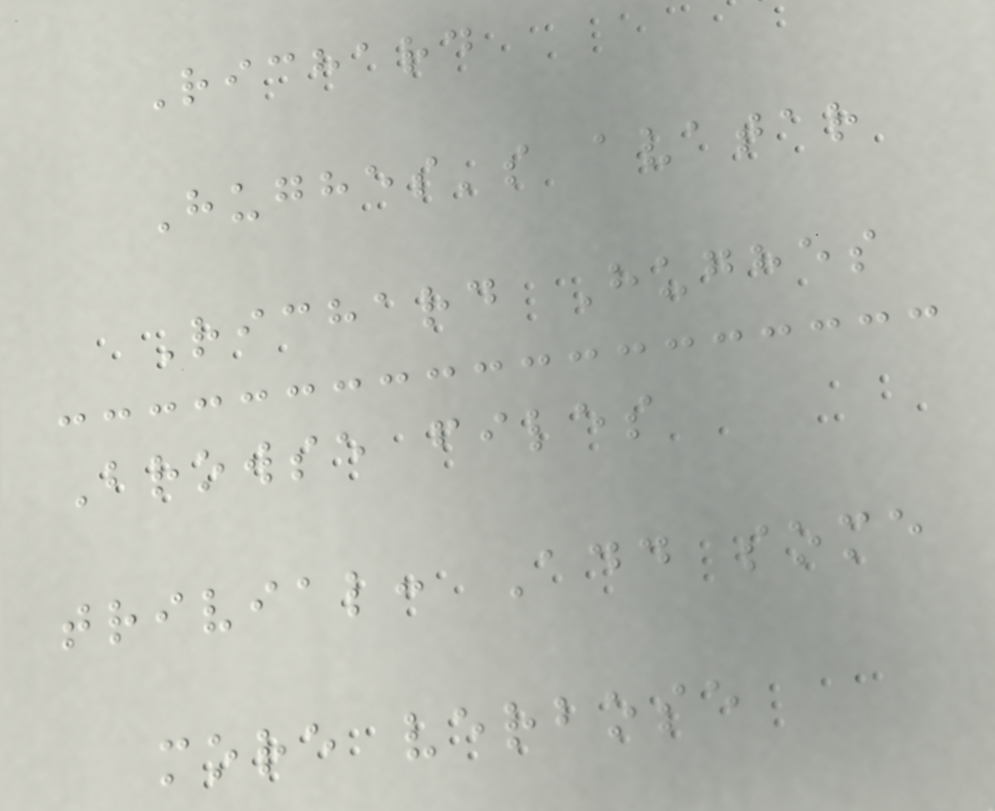Richard
Hughes's avatar
Richard Hughes
Browse files
trivial: Add some
more verbose
